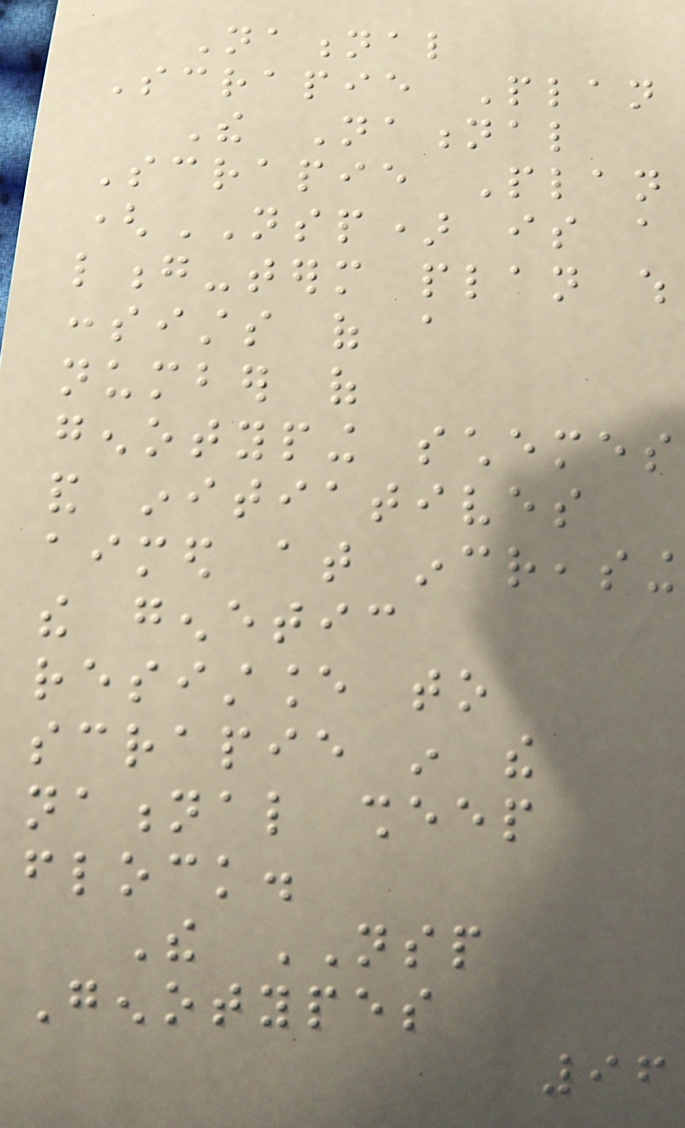National
Scrapie Plan
The National
Scrapie Plan
(NSP) is a
long-term plan which
consists of a
number of
genotyping schemes
and initiatives
aimed at increasing
the genetic
resistance to
scrapie in the
national sheep
flock.
The NSP
Genotypes
96
